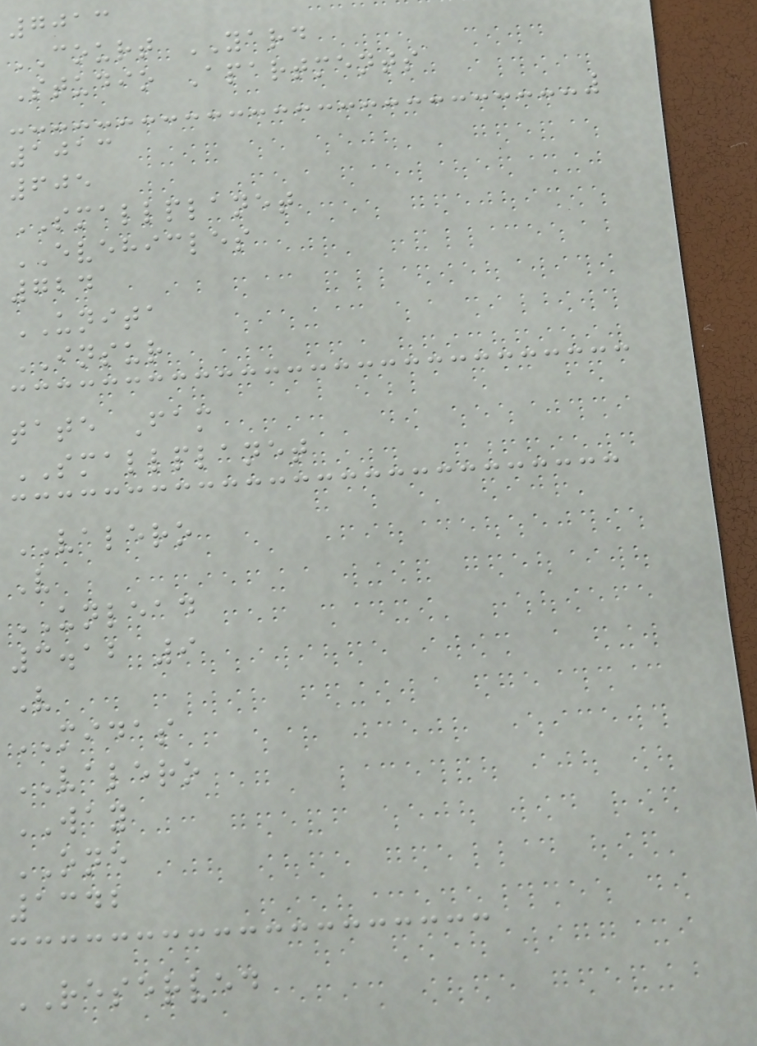7013
COURT YARD
Studio Apartments
1013
605
SMALLPLANET
EVEHICLES
724
UNITA
INSUR
tate Fam
SMALLPLANET
VALERO
V
UNLEAD
3.12 9
V
MIDAS
VALERO
WAY
ONE
1342
RESERVED
